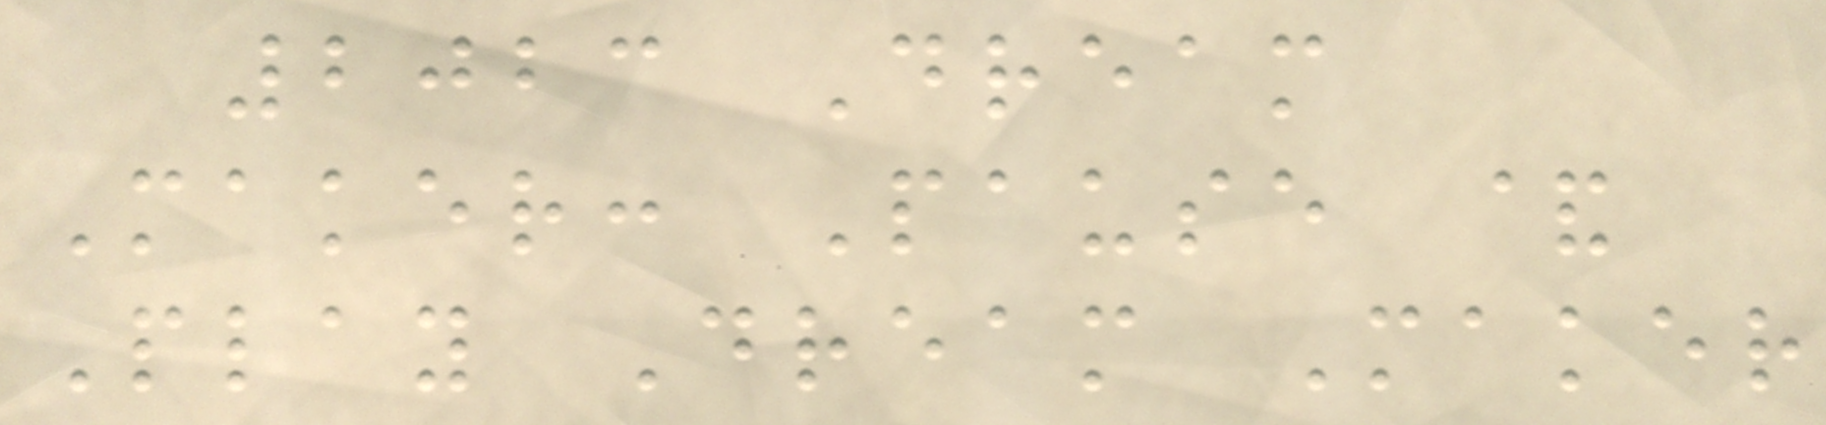2023 Dream
Maker: Pause &
Play Dream Maker
